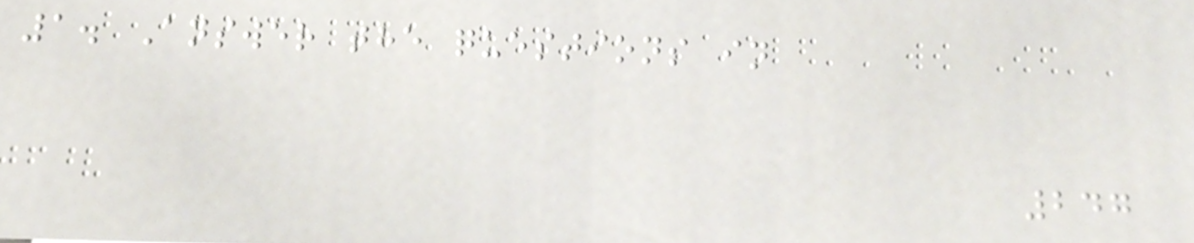1. Answer the questions in
247
